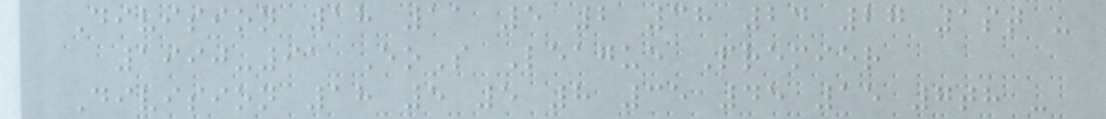Division 18 11 5 2 38 24 27 1st -
1990-91 EoS League Premier
Division 18 5 5 8 35 45 15 7th -
